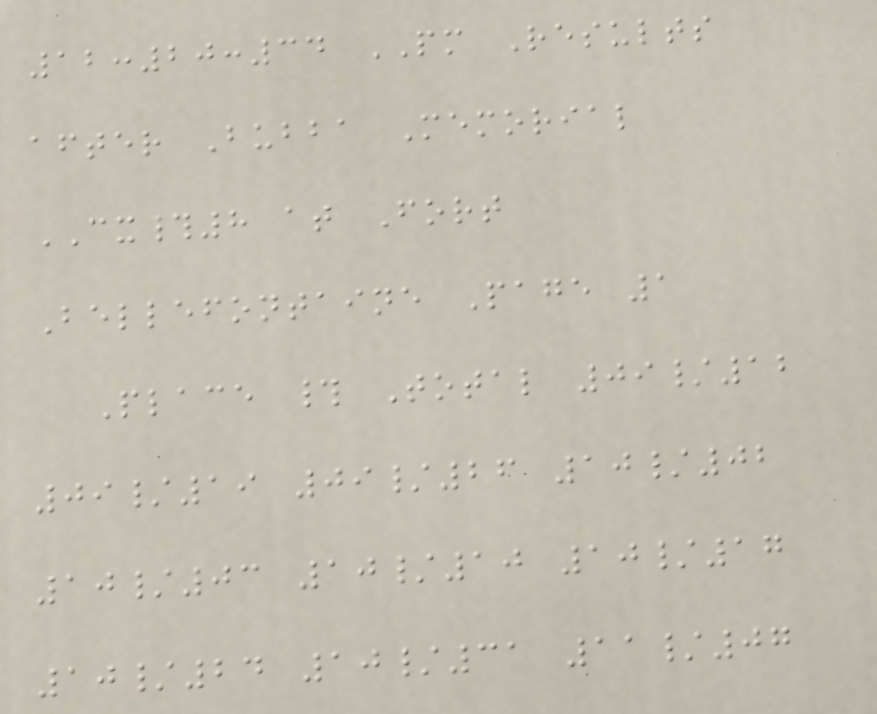12:20:34 PM Results
after Bubba Memorial
CX#8 at Fort
Bellefontaine Page 1
Place # Total 09/12
09/19 09/26 10/02
10/03 10/10 10/17
10/24 10/31 11/07
